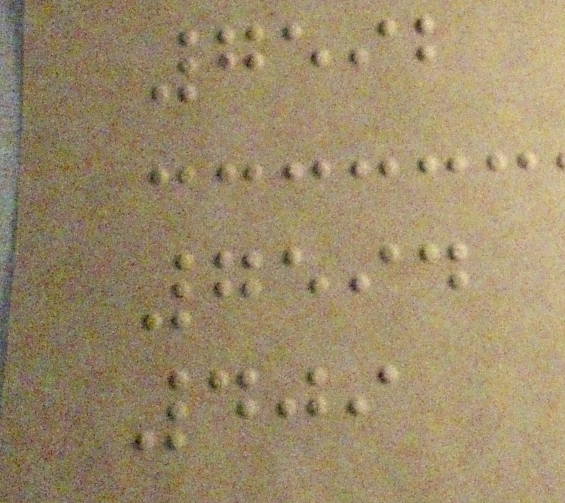7592
7594
409
